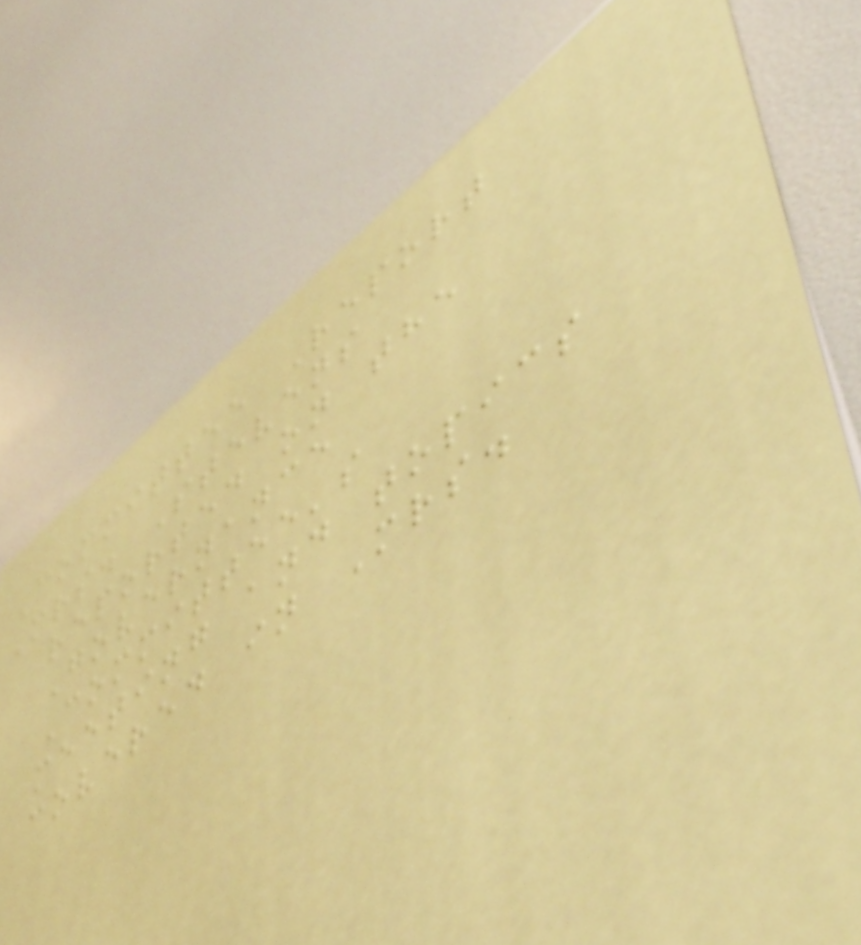Committee Report
Mrs. Stevens
reported on the
Governance
Committee's
meeting and topics
covered in Mrs.
